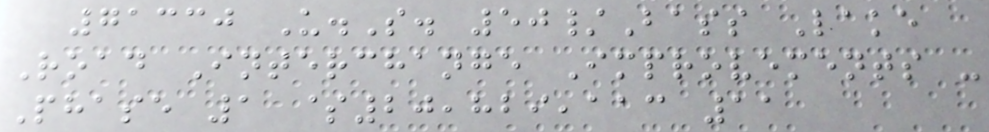71330 U.S. 50/Bass Lake
Road Interchange Improvements -
Phase 1 $20,829,113 11
